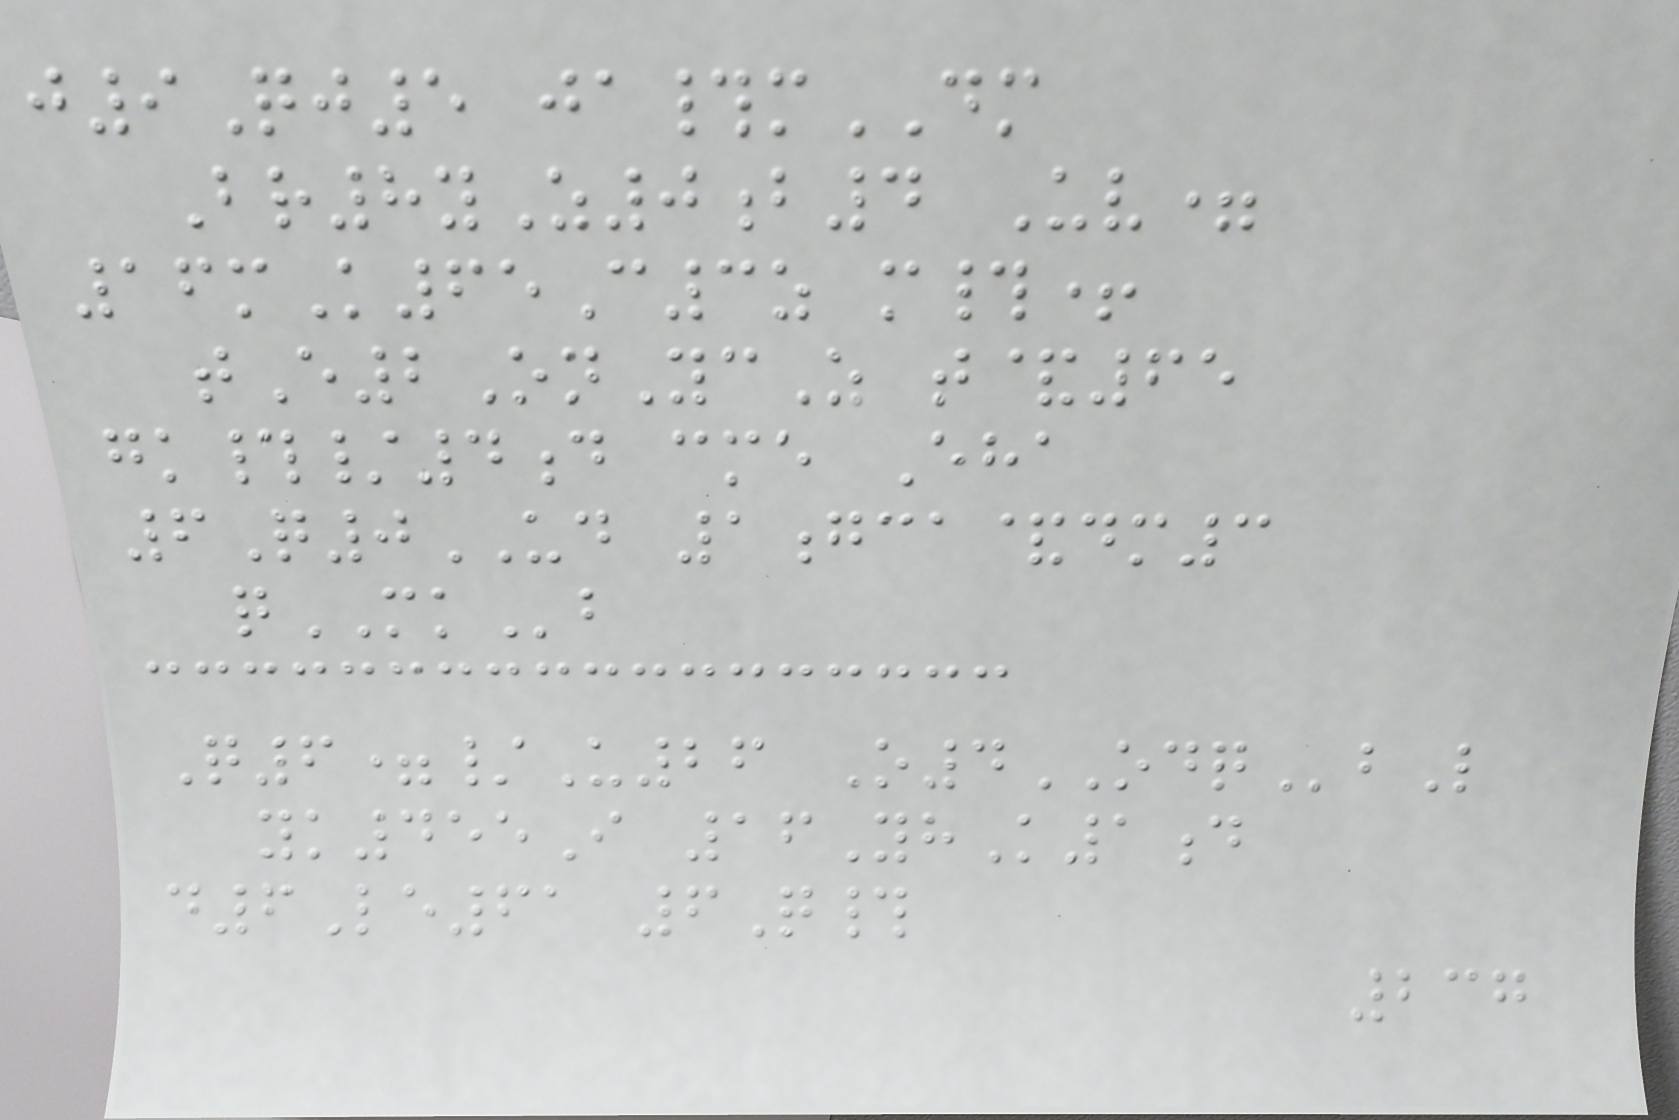j9Qj5 ja#mDM
Br8yZ0b4 Uv=
16mK65C3z m#+
tE2OnYcZ t&65
gk#/4d cme Eha
6Q0UD 1gca&dm3
qMKb
Q6=/U26 O4ODQbL
yk455I 16YhK1d
d6Le61 6Q#
237
